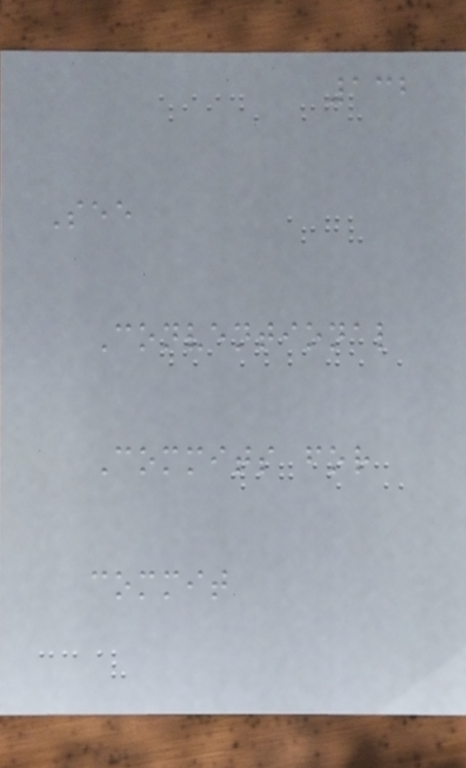132
See
Conventional
Commits for
commit
